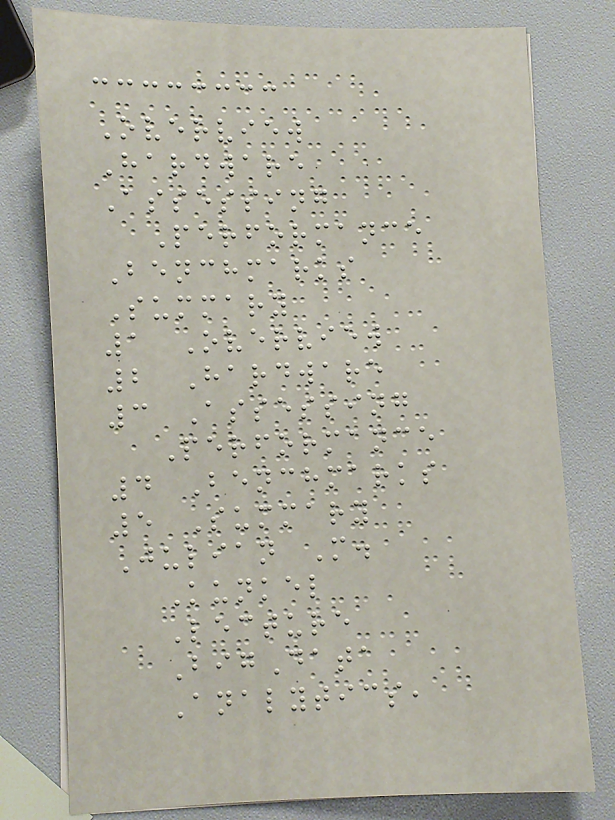Overview
Hardware
Assessing
Performance
Benchmarks
Summary
1 Overview
2 Hardware
3 Assessing
Performance
4 Benchmarks
5 Summary
Julian M.
Kunkel
Lecture
BigData
Analytics,
